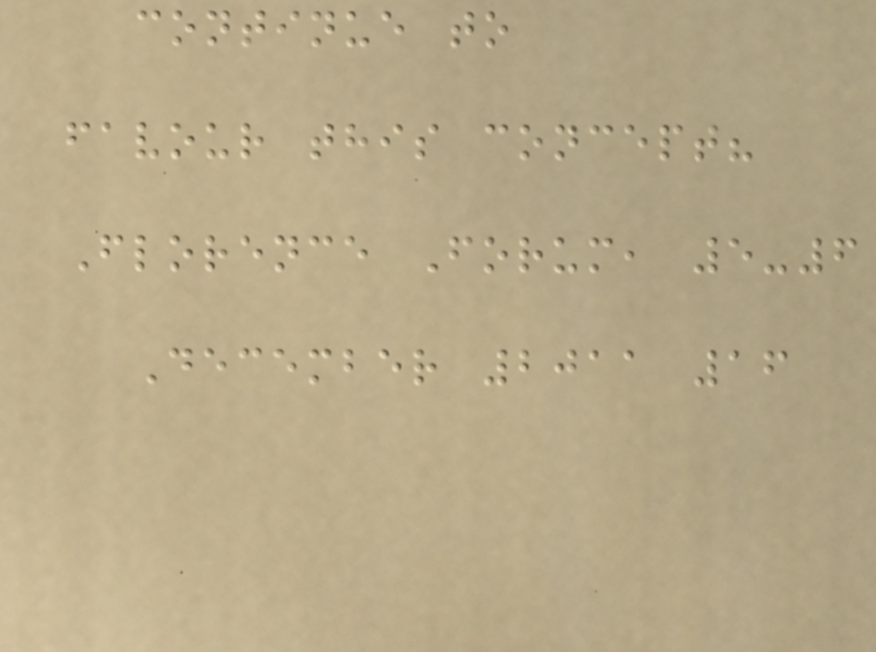continue to
favour this concept?
Florence Forum, 5-6
December 2011 16
